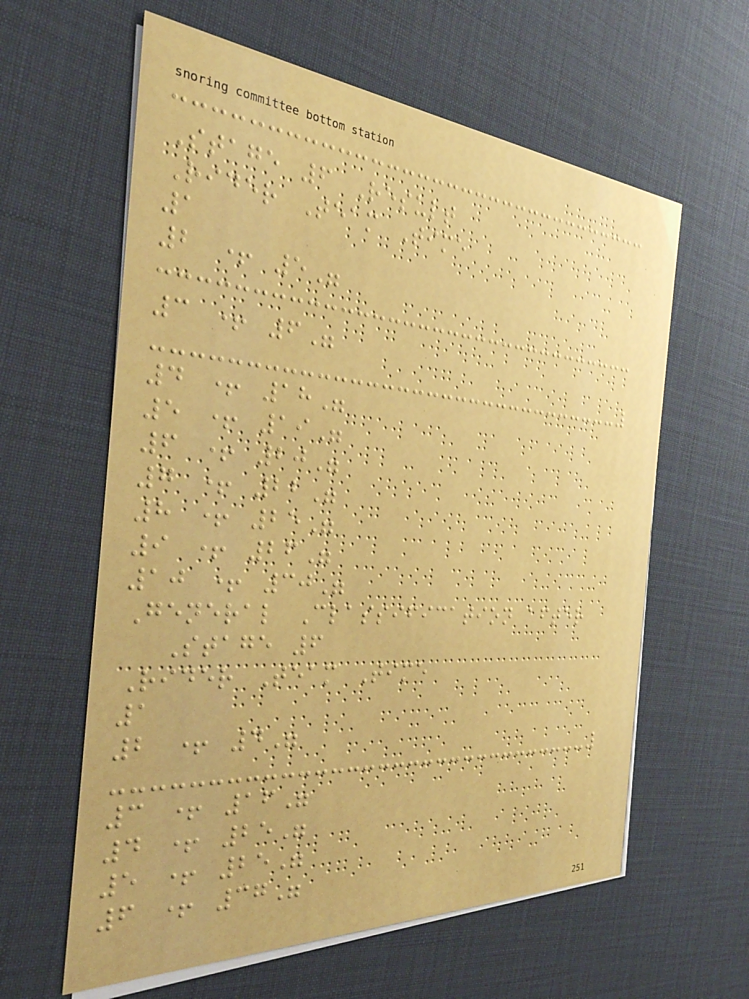Stage 6 Result
Rider Team Time
1
2 + 5"
3 + 6"
4 + 18"
5 + 19"
6 + 20"
7 + 22"
8 + 25"
9 + 26"
10 + 30"
General Classification after
Stage 6
Rider Team Time
1
2 + 4"
3 + 16"
4 + 25"
5 + 25"
6 + 37"
